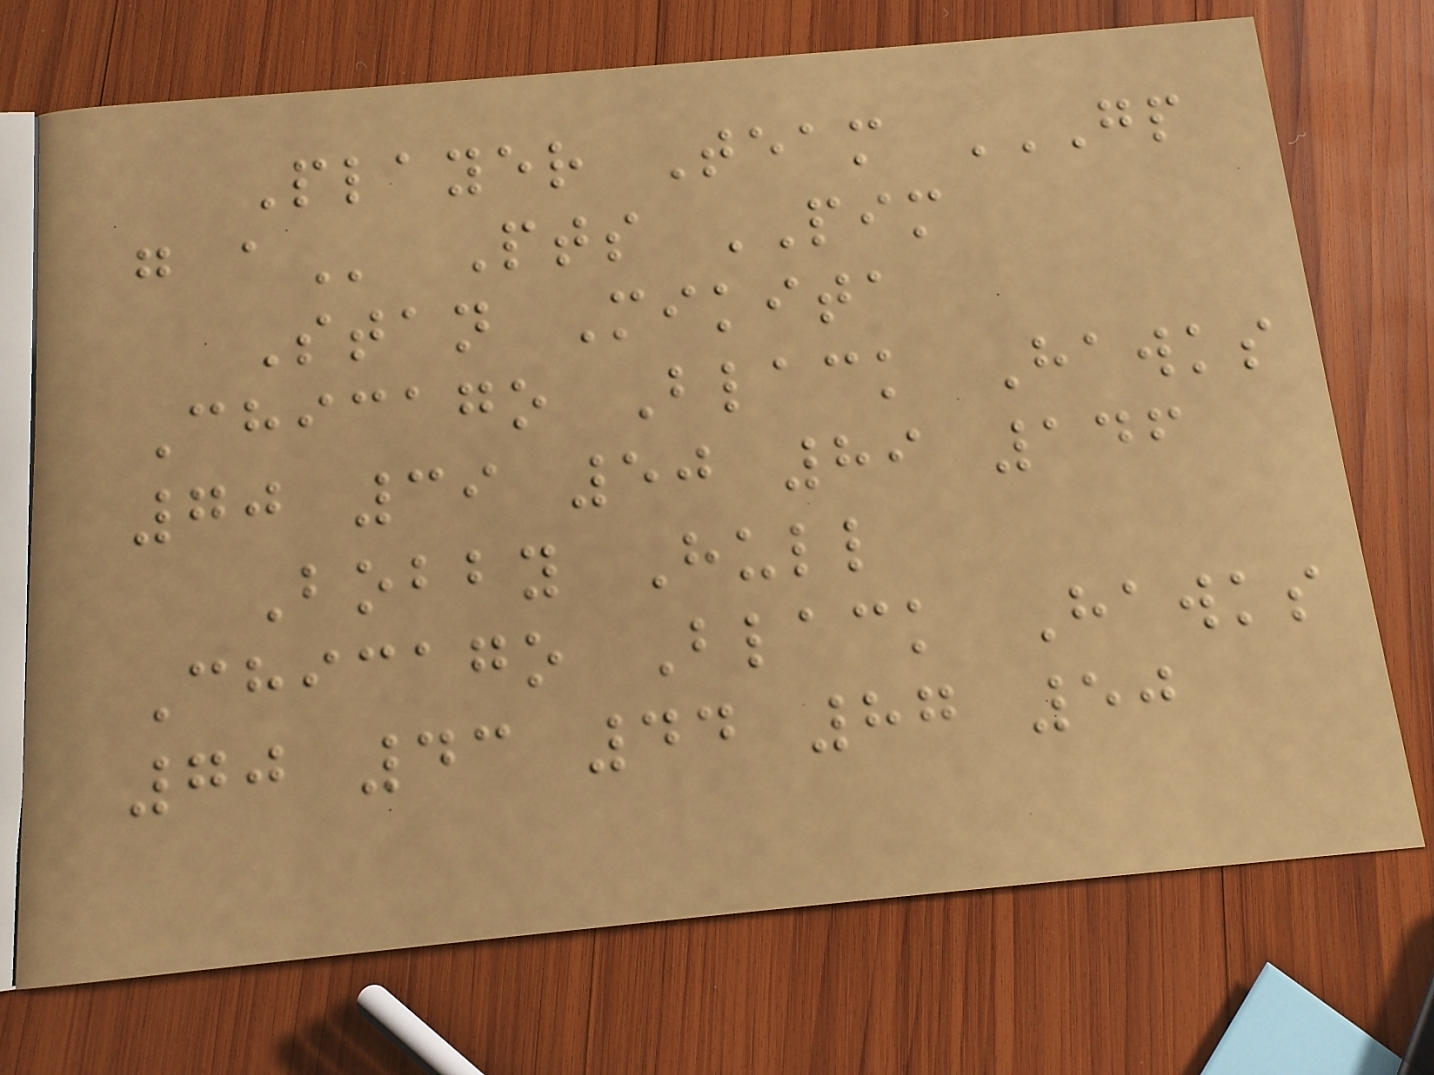Player Team GP
G A Pts PIM
Stan Mikita
Chicago Black Hawks
70 39 50 89 146
Bobby Hull
Chicago Black Hawks
70 43 44 87 50
